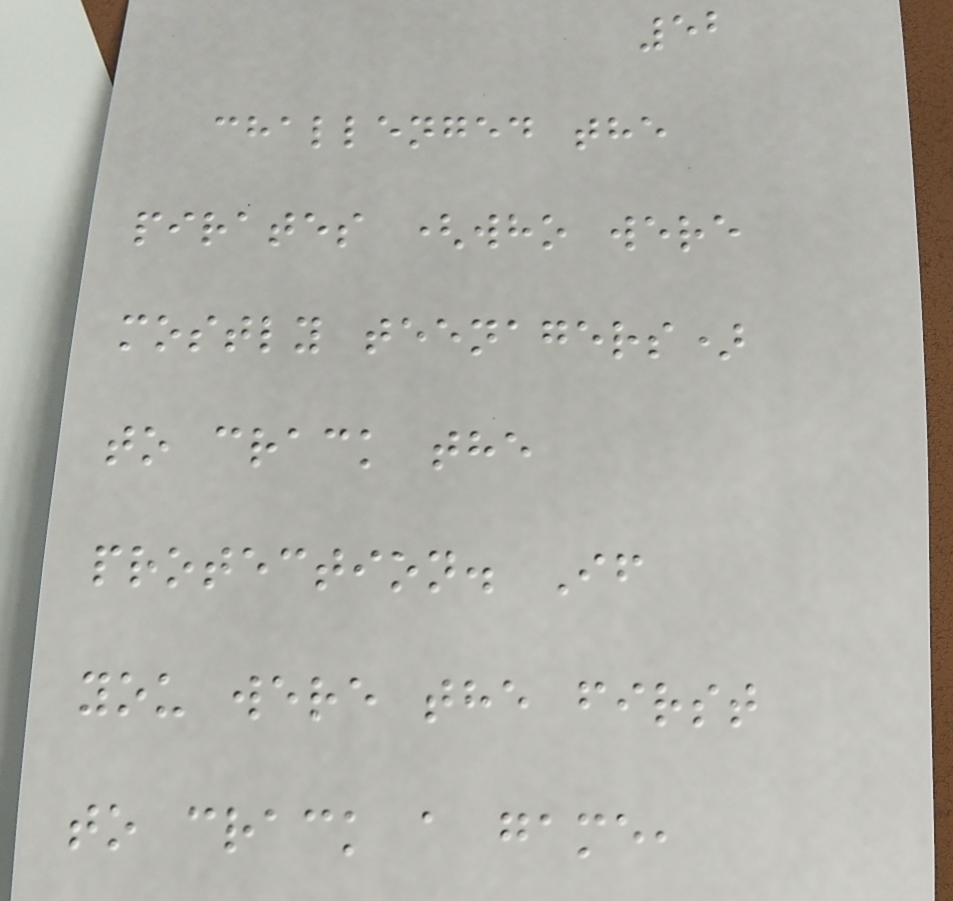52
challenged the
pirates (who were
mostly teenagers)
to crack the
protection. If
you were the first
to crack a game,
